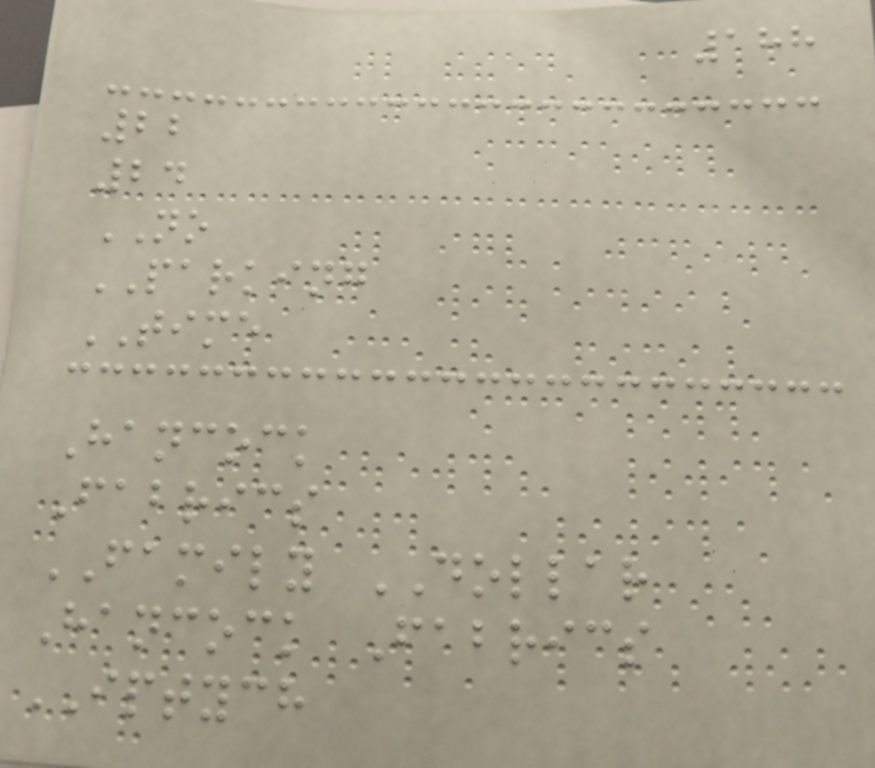188
22
24
NO
PARKING
TIME
Hancock
Fabrics
FAMILY DOLLAR
Hancock Fabrics
IPTYCH
